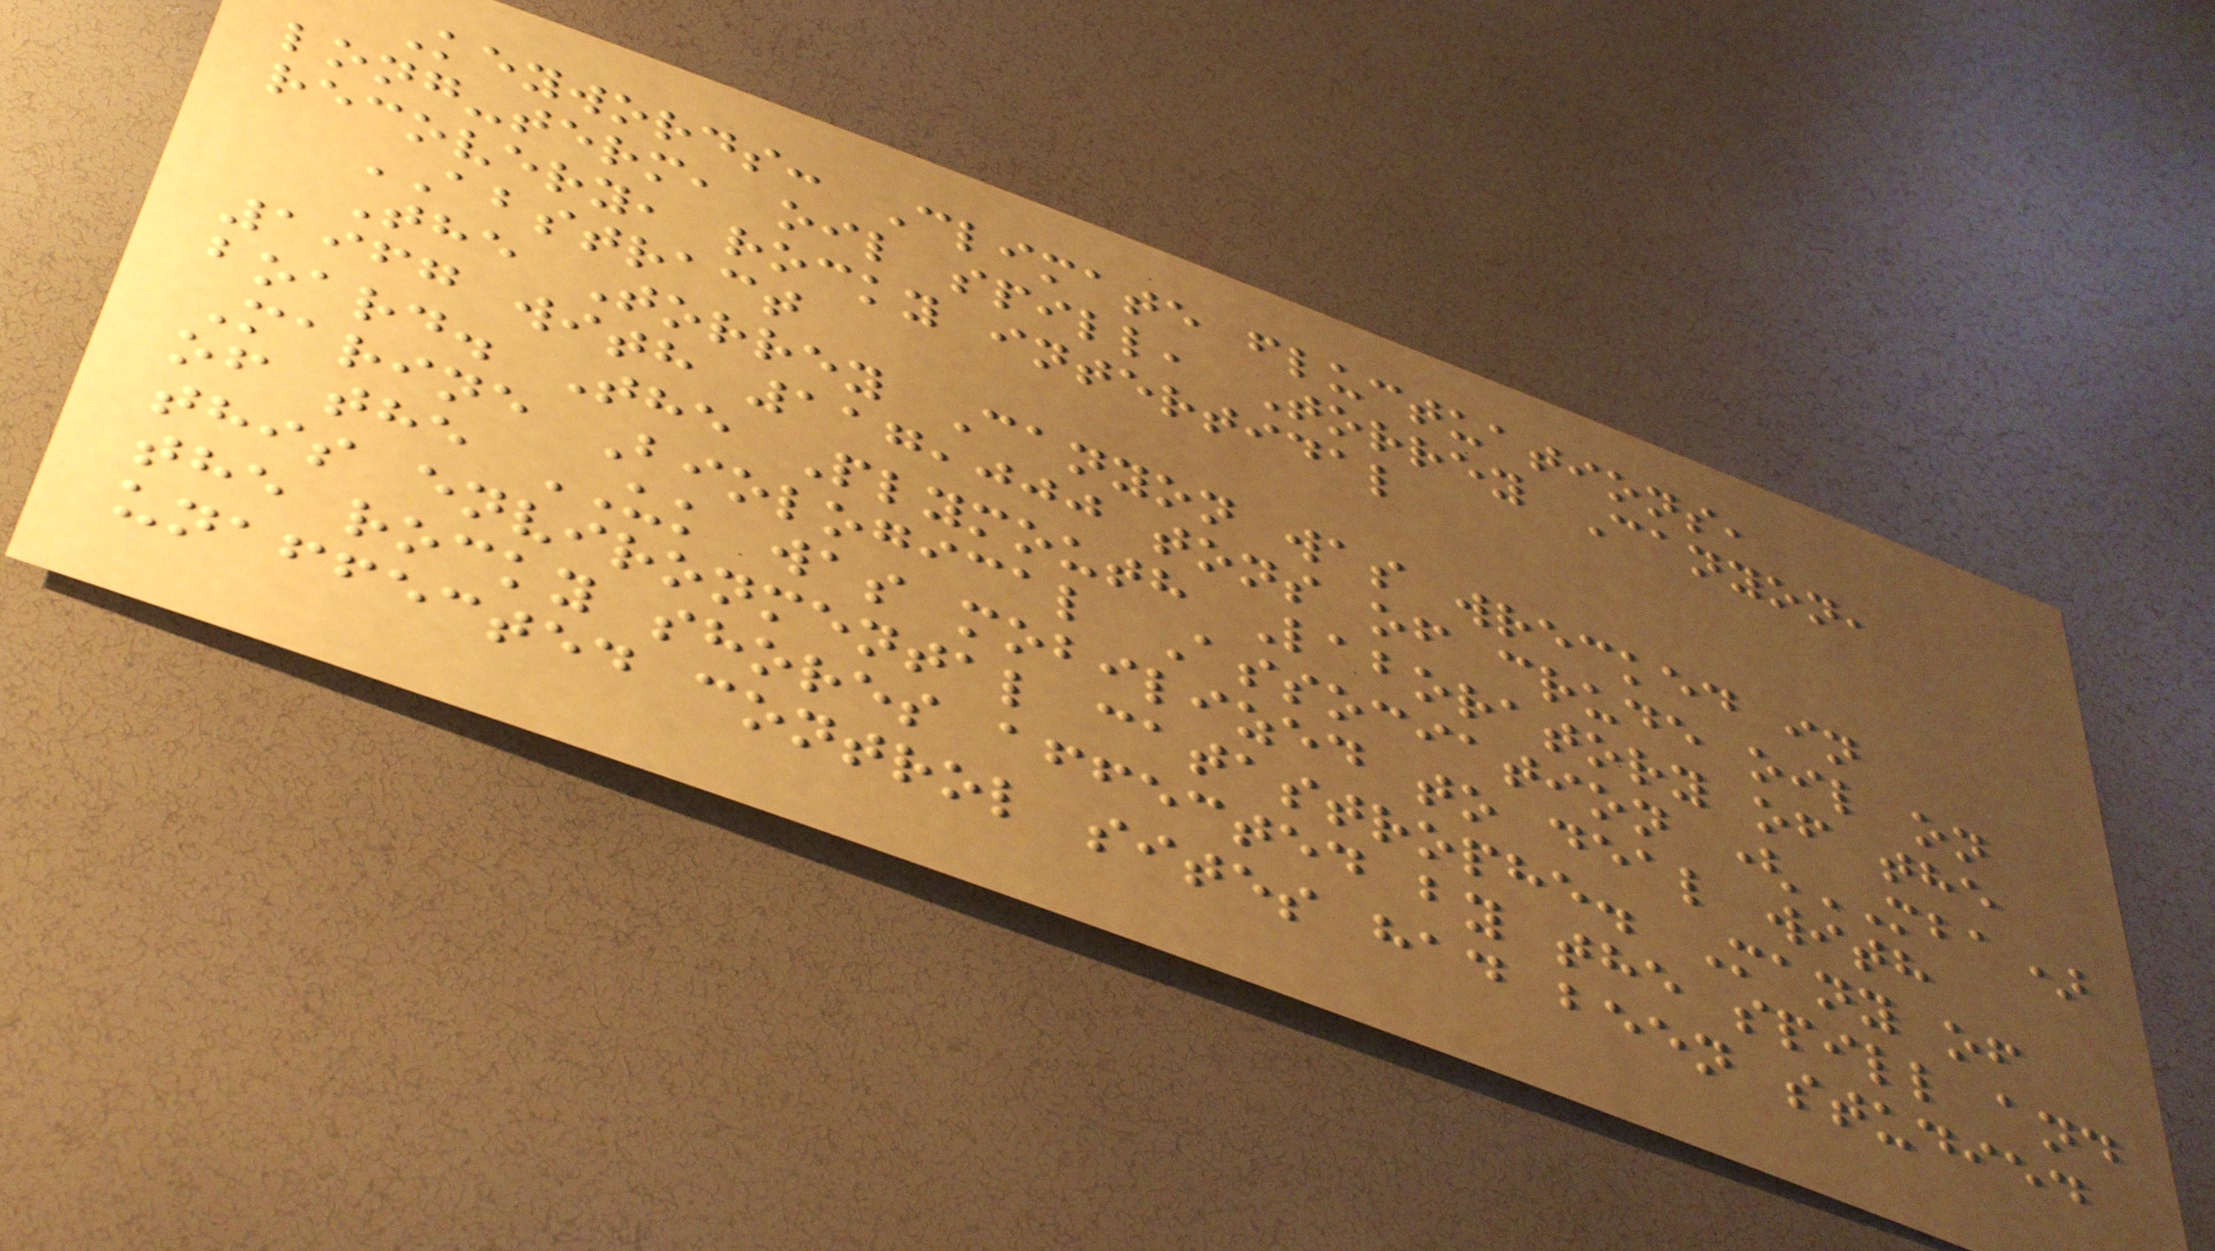Keywords: Climate fluctuations,
long-term, oil spill, Torrey Canyon,
recovery, rocky intertidal
ABSTRACT
The Torrey Canyon was wrecked in
1967 with 117,000 tons of crude oil on
board. The Plymouth Laboratory of the
Marine Biological Association (MBA)
of the UK was mobilized to deal with
this environmental catastrophe. Many of
the rocky shores affected by the spill and
unaffected control sites had been studied
